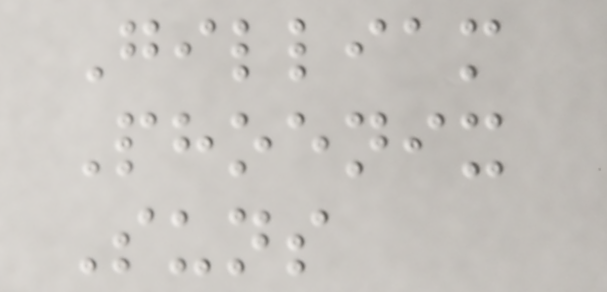Gilliam
Phoenix
Suns
